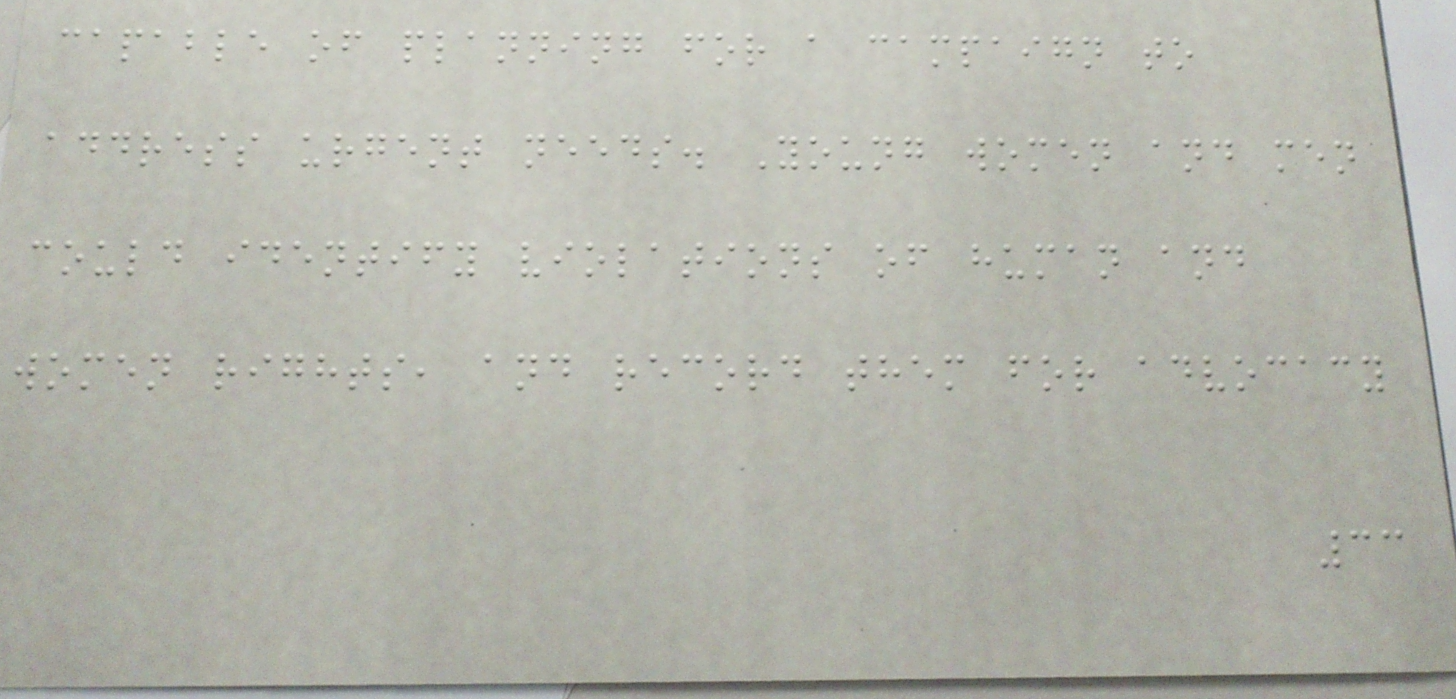capable of planning for a campaign to
address urgent needs. Young women and men
could identify violations of human and
women rights, and record them for advocacy
33
